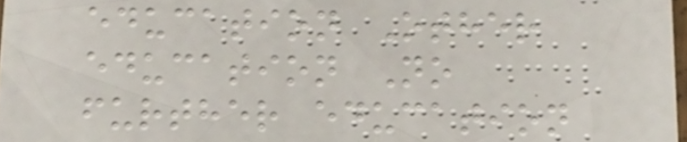education Other
education No
further education
